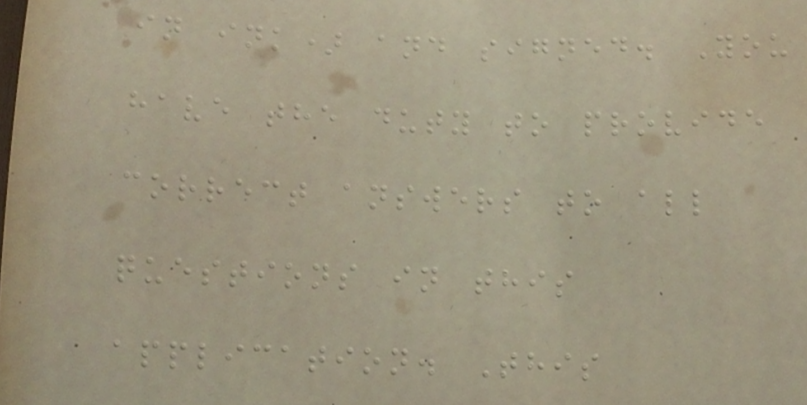in ink) and signed. You
have the duty to provide
correct answers to all
questions in this
application. This
